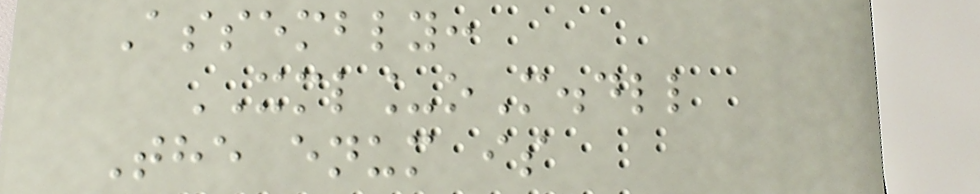Assembly:
XML_oM.dll
The enum is
